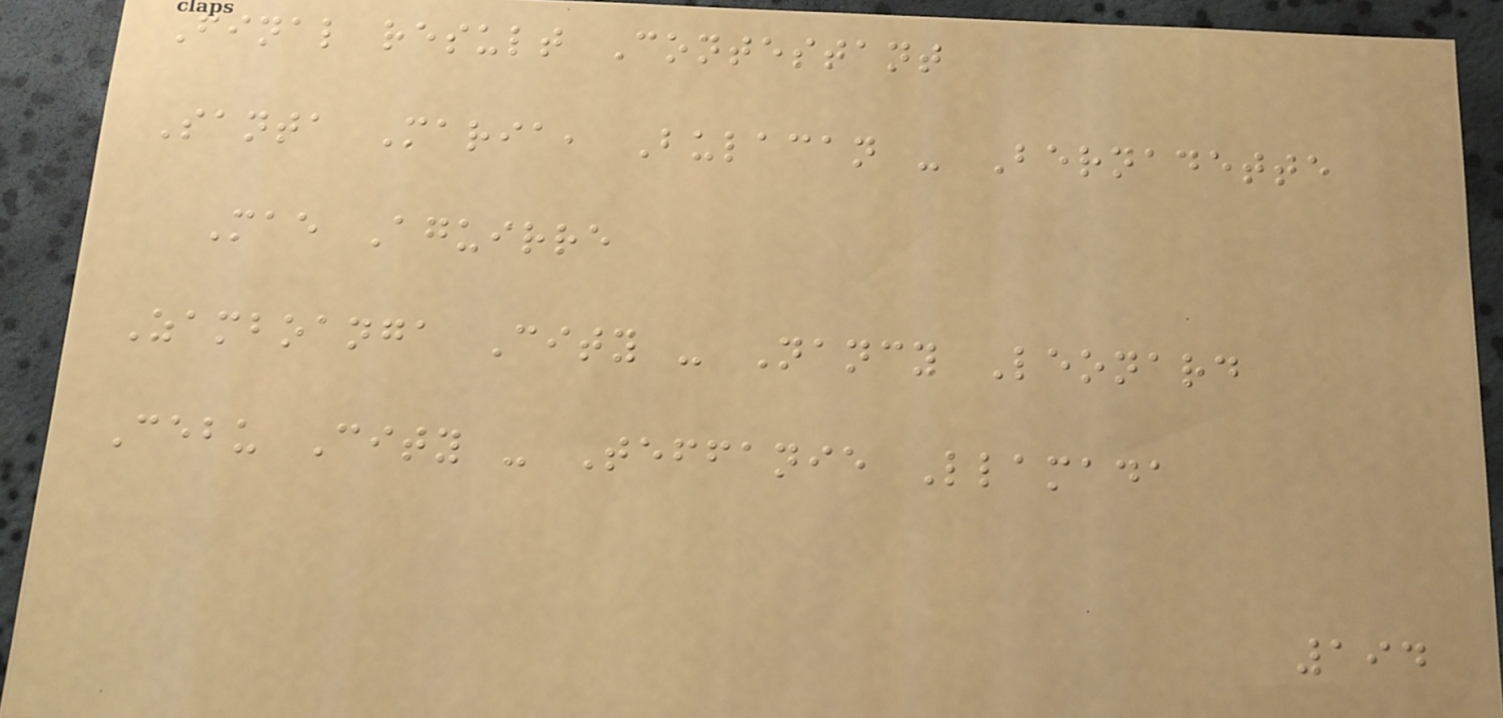Final result Contestant
Santa Maria, Bulacan - Bernadette
Mae Aguirre
Zamboanga City - Nancy Leonard
Cebu City - Teffanie Llamada
194
